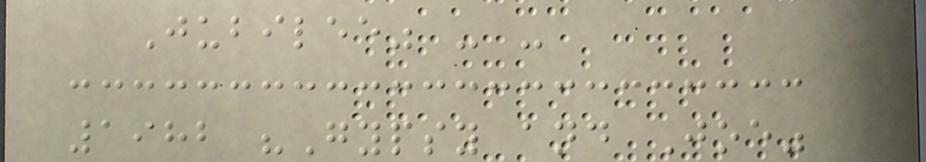Jubilee" - -
1982 "Gypsy and Joe"
